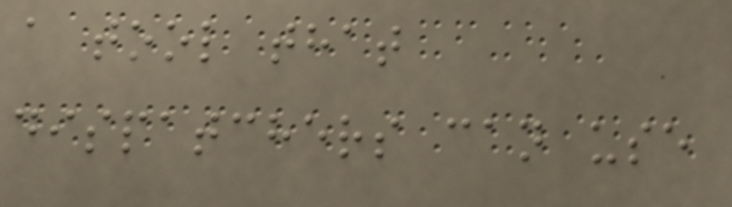a tool that
dispatchers can use
